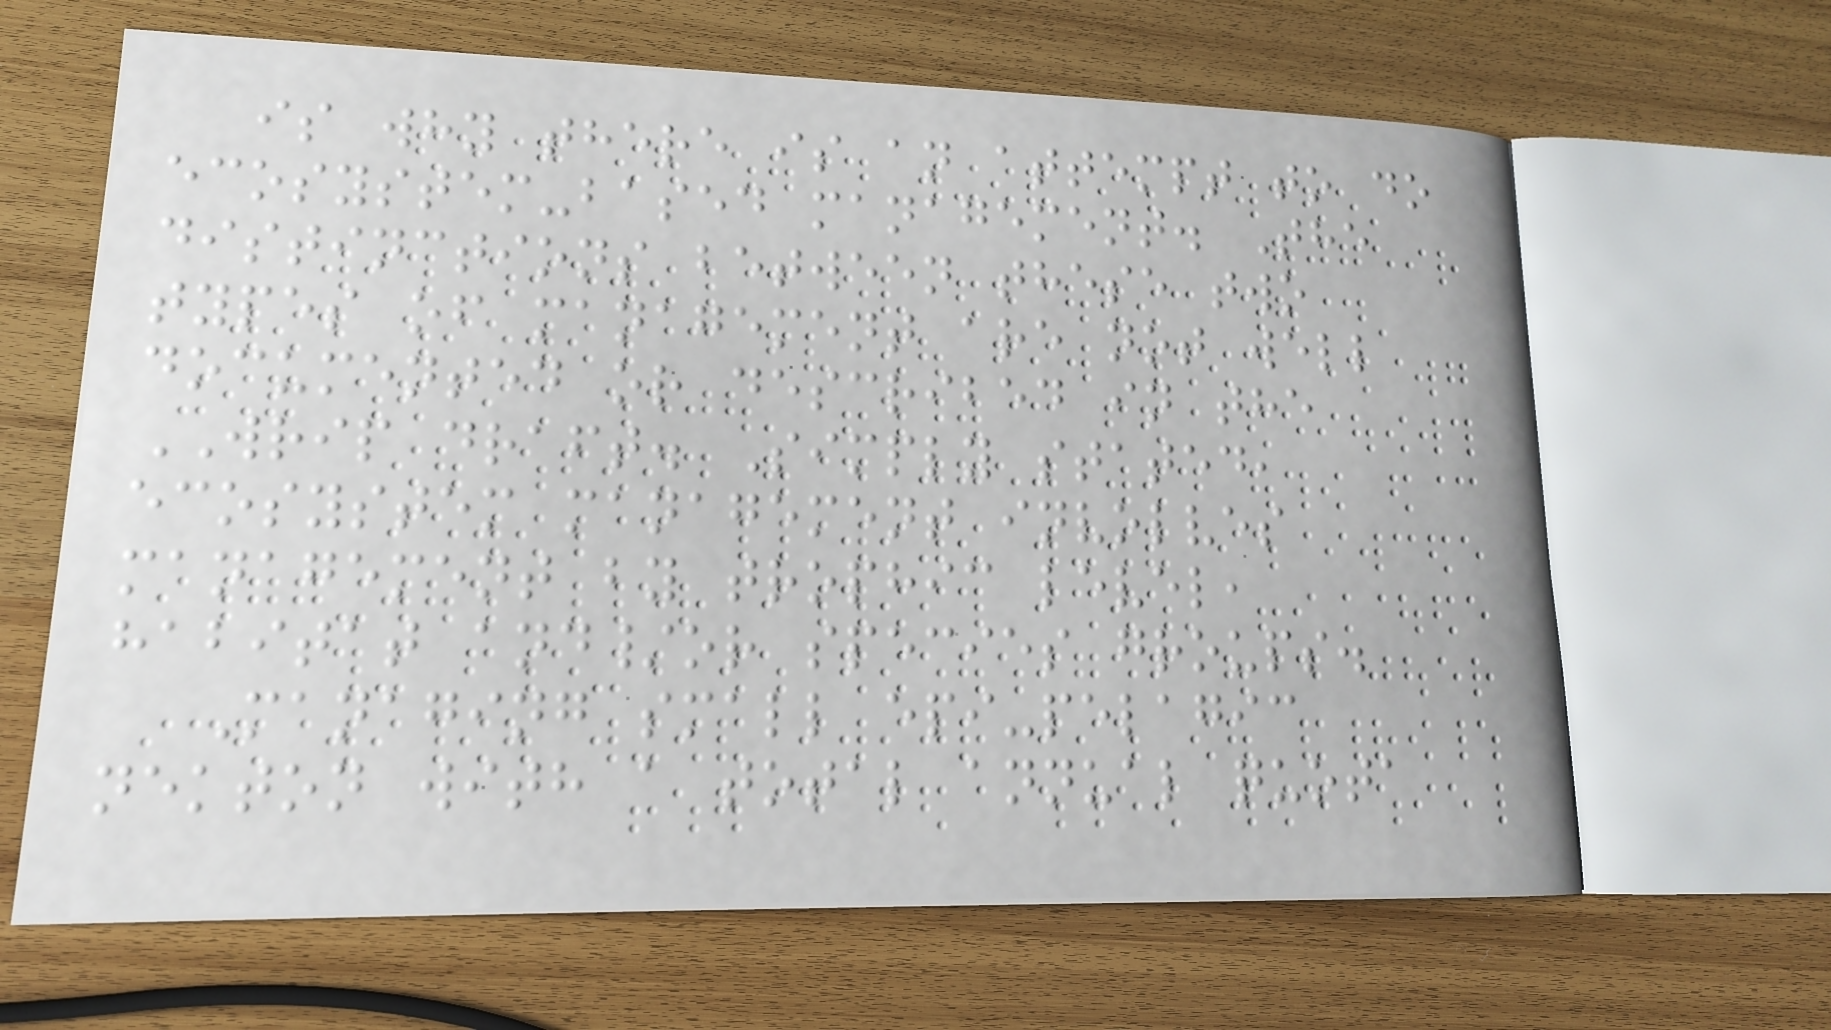is why there is an attempt to do
ecosystem-based management. The
distinctions between these two
types of management are not well
documented or described in the
WRIP draft. Simply stated,
ecosystem management involves
management by trophic level,
habitat and/or species groups.
Managing small epi-pelagic
nekton with a total annual quota
